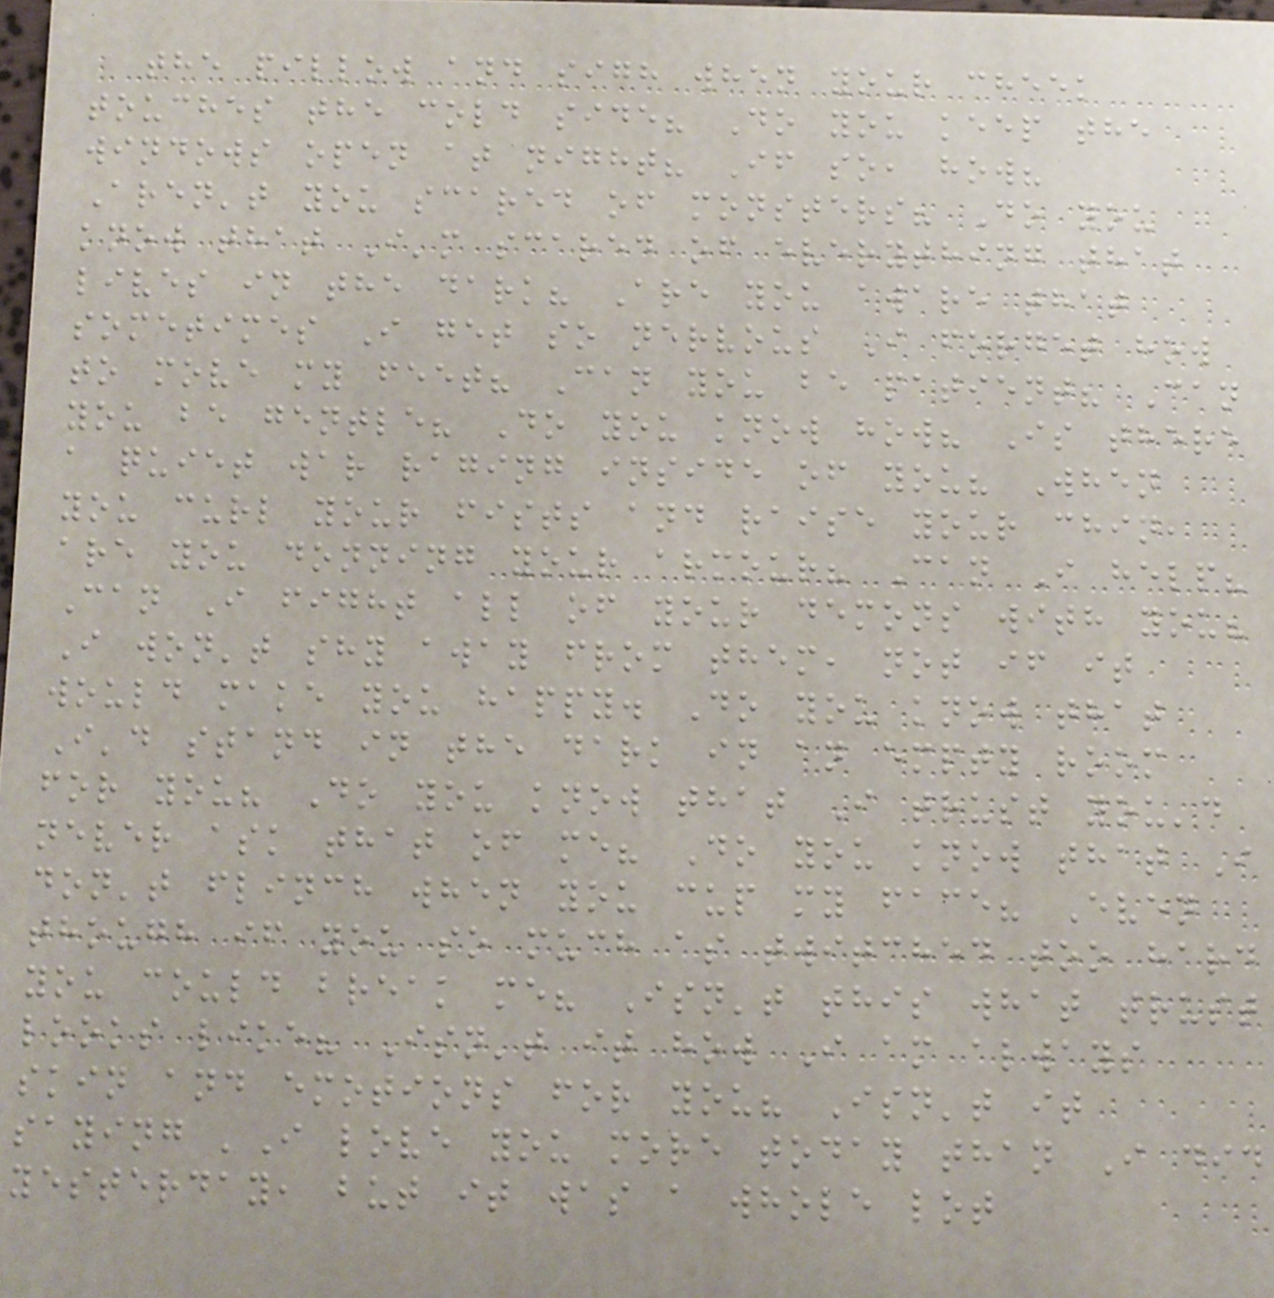the pillow and sigh when your cheek
touches the cold side? Do you keep the
windows open at night? If so, how?
Aren't you scared of monsters? Do you
know that I'm scared of everything that
lives in the dark? Are you aware that
sometimes I get so nervous I forget how
to move my feet? Can you be patient? Can
you be gentle? Do you know how? Is there
a quiet war raging inside of you? When
you curl your fists and raise your chin,
are you donning your armour? Can I help?
Can I fight all of your demons with you?
I won't shy away from them, not if it
would make you happy. Do you know that
I'd stand in the dark in an empty room
for you? Do you know that I trust you'd
never ask that of me? Do you know that I
don't flinch when you cup my face? Even
though if you so much as twitched too hard
you could break me? Isn't this what trust
looks like? Isn't it how I am always
skin and emotions for you? Isn't it
saying 'I love you more today than I did
yesterday, but it was a whole lot
